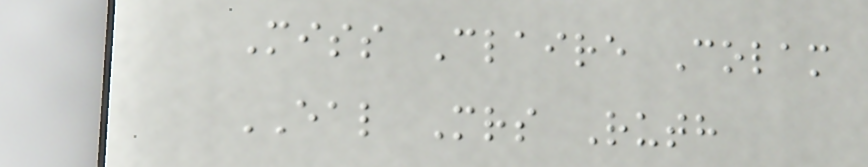Miss Claire Colam
EAL Mrs Ruth
